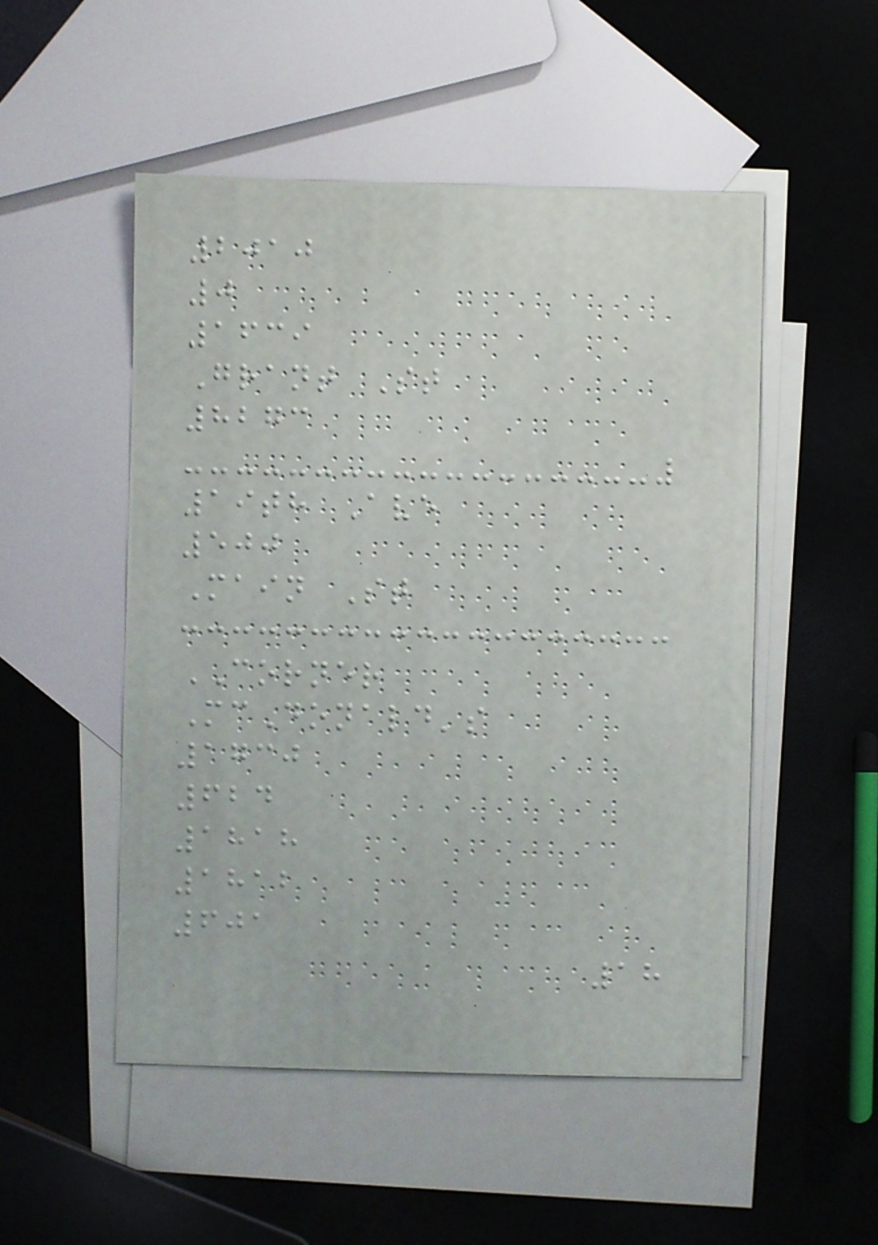2010
0
1639
Grant St
8273
19th Ave
500
Main St
CORNER
McDonald's
1730
624
1818
1812
601
18
